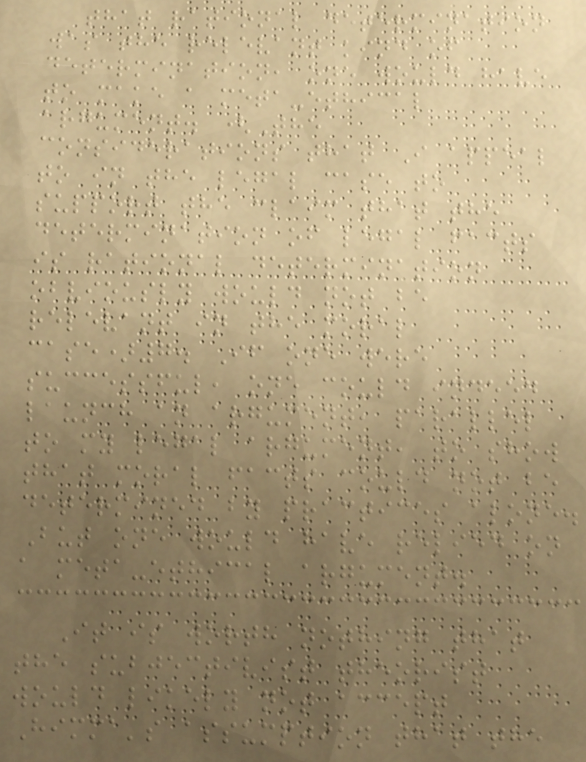that rational determination
was the relevant kind of
determination, one would have
to make a meta-ethical
argument. (The
considerations that I appeal
to in the legal case to
support the claim that the
determination of legal facts
is rational determination
obviously would not be
relevant in the moral
case)7. If one were
successful, one could indeed
launch an argument, parallel
to my legal argument, to show
that moral facts could not be
determined by practices alone.
But one would have relied on
a meta-ethical argument.
It is worth nothing that
the subjectivist theorist
would likely not accept
Himma's assumption that the
